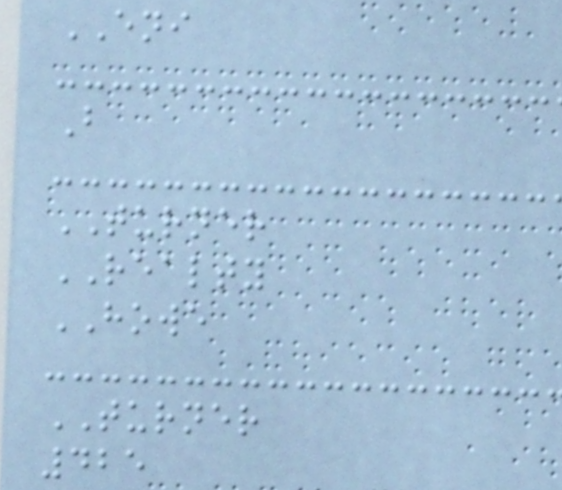ENI
B
TURNER
REALTY
HOWE
TURNER
425
